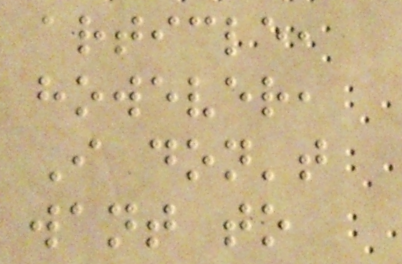article,
however,
I don't
want to
